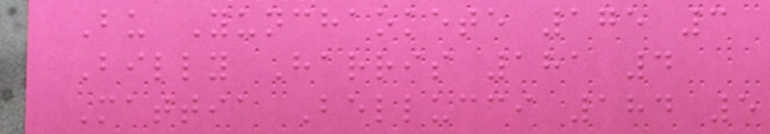Bu Yunchaokete 175 3
Billy Harris 181 4
Mattia Bellucci 184 5
